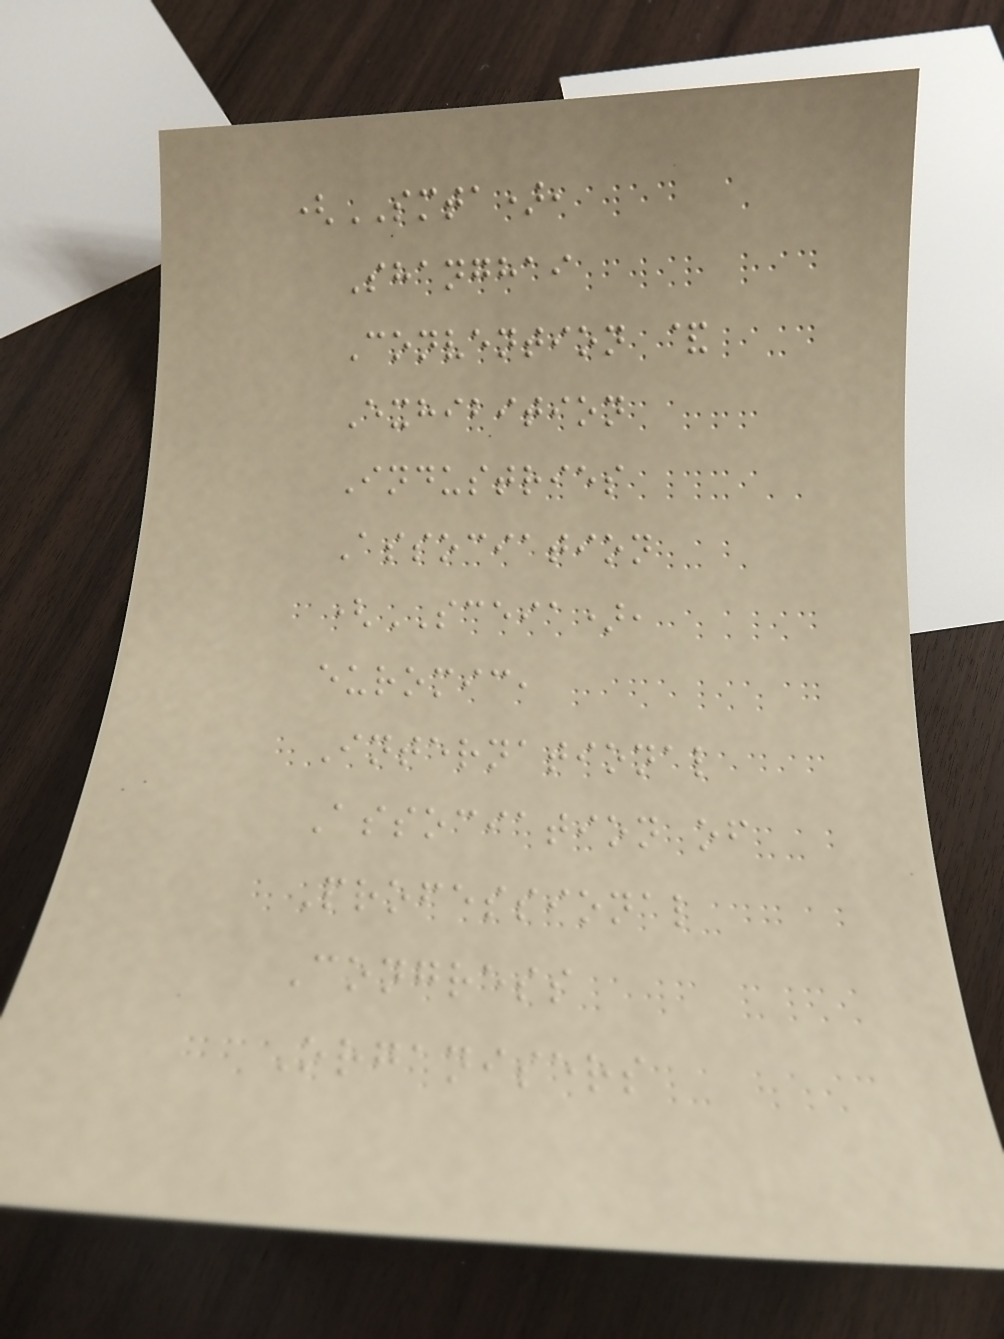(SMTA),
Shanghai
Convention &
Exhibition
Industries
Association
(SCEIA),
euromic,
International
Association of
Professional
Congress
Organisers
